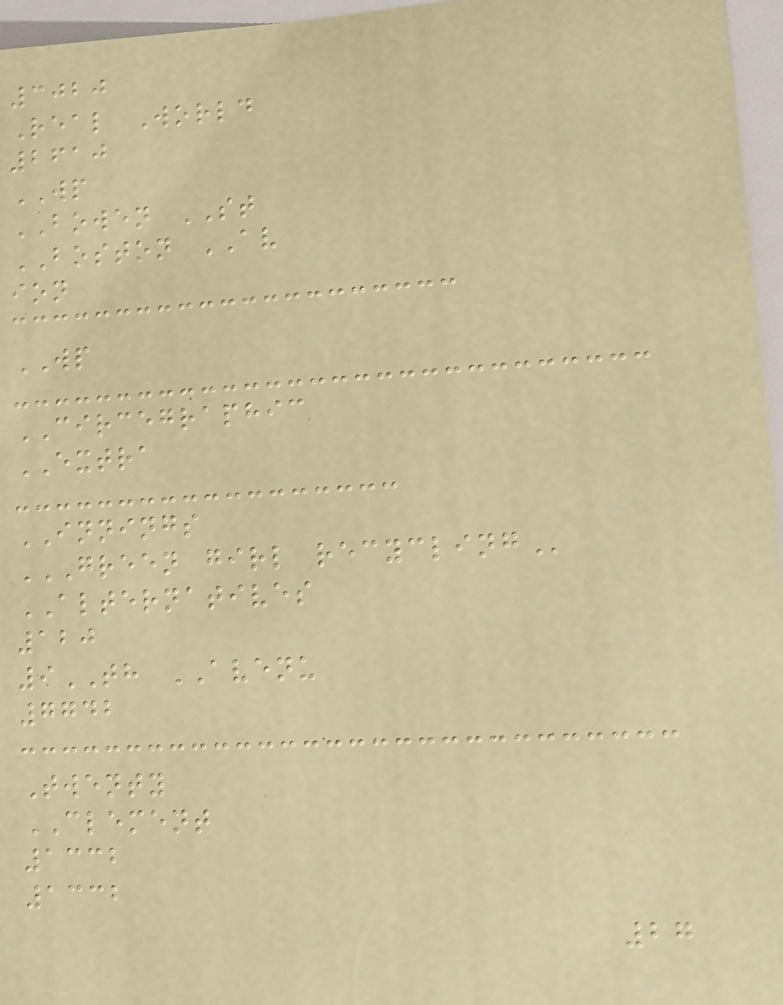3020
Real World
2610
WP
BOWEN ST
BOSTON AV
ion
WP
CIRCEGRAPHIC
EXTRA
INNINGS
GREEN GIRL RECYCLING
ALTERNATIVES
120
9TH AVENU
7742
Twenty
CLEMENT
1332
1332
27
